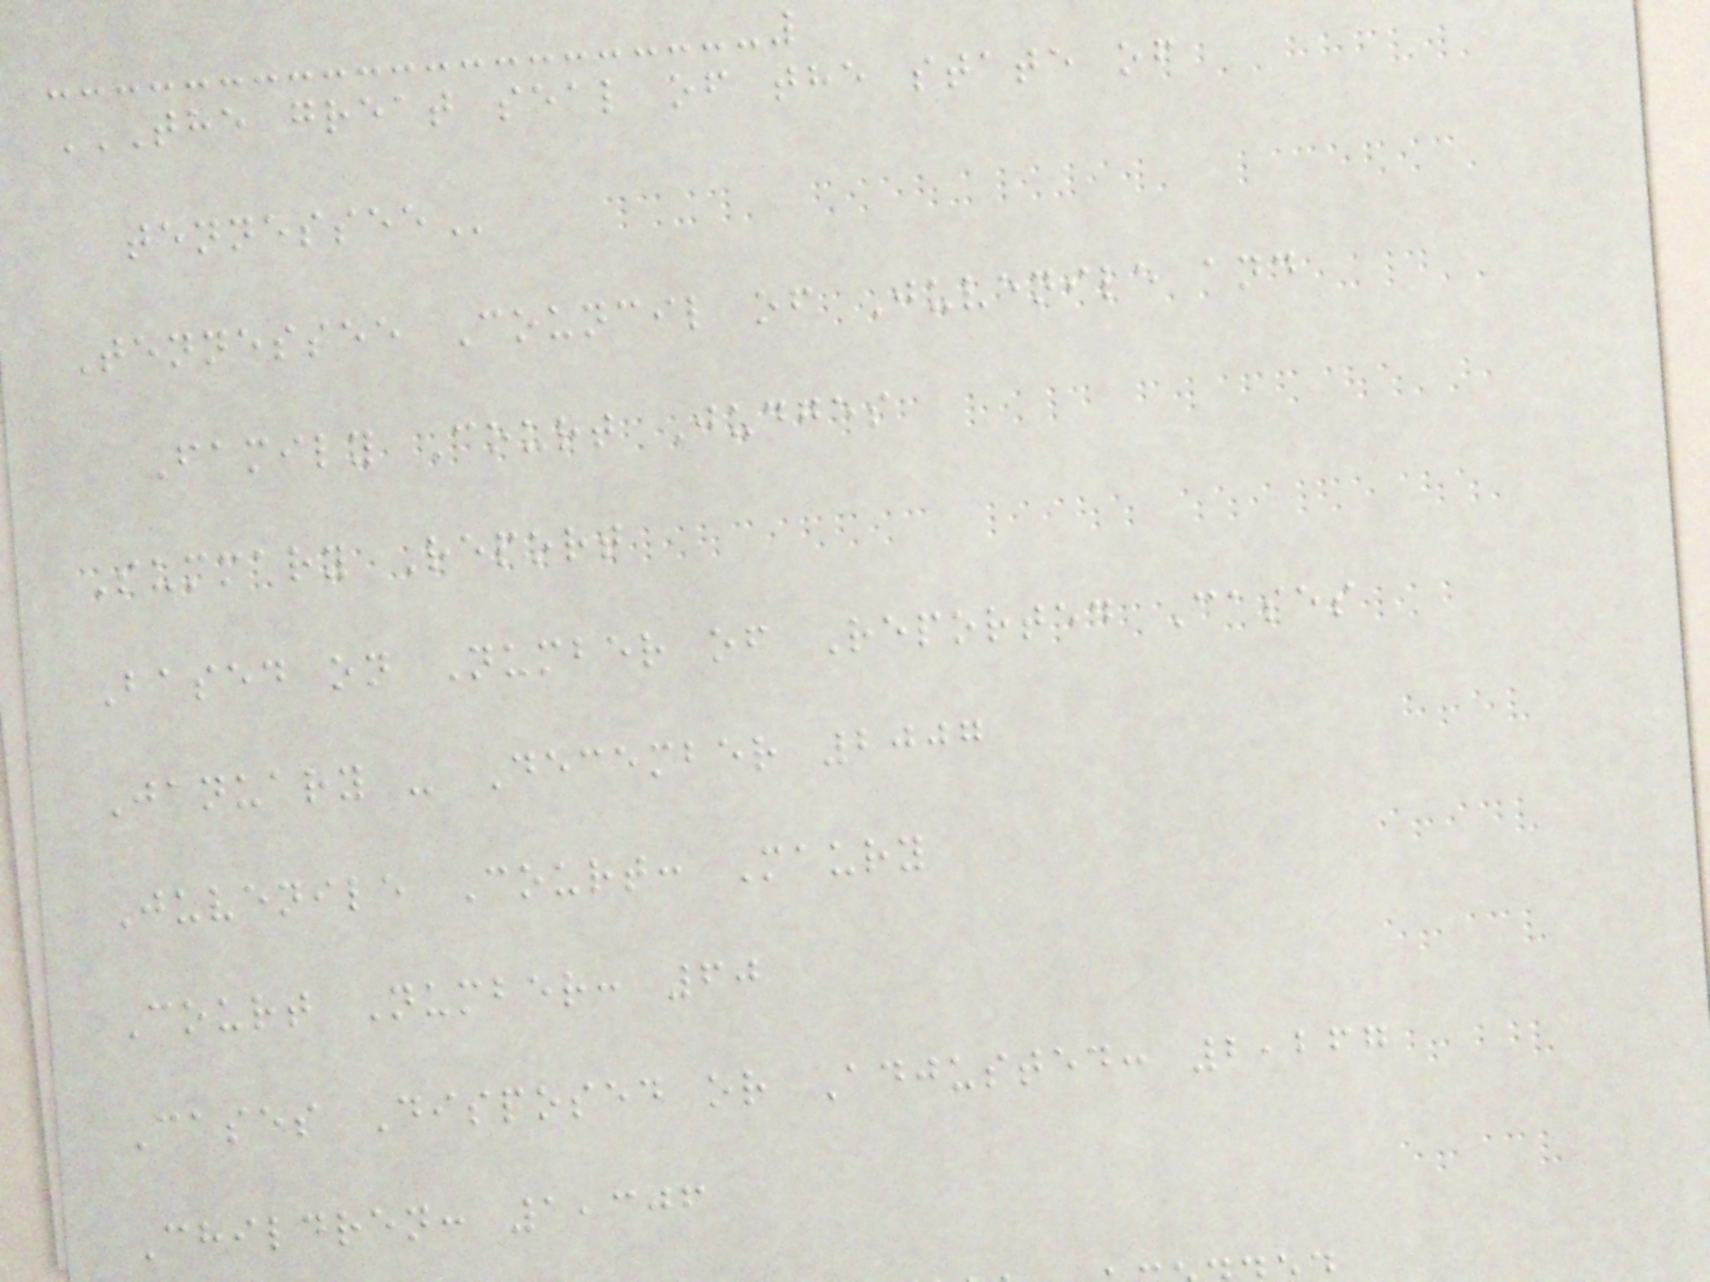THE GREAT SEAL OF THE STATE OF
Tennessee Council of Juvenile and
Family Court Judges
Summary Report
Based on Number of Reported Cases
January - December 2007
Juvenile Court: Maury
Court Number: 60
Cases Disposed or Adjusted: 2,267
Children: 1,306
